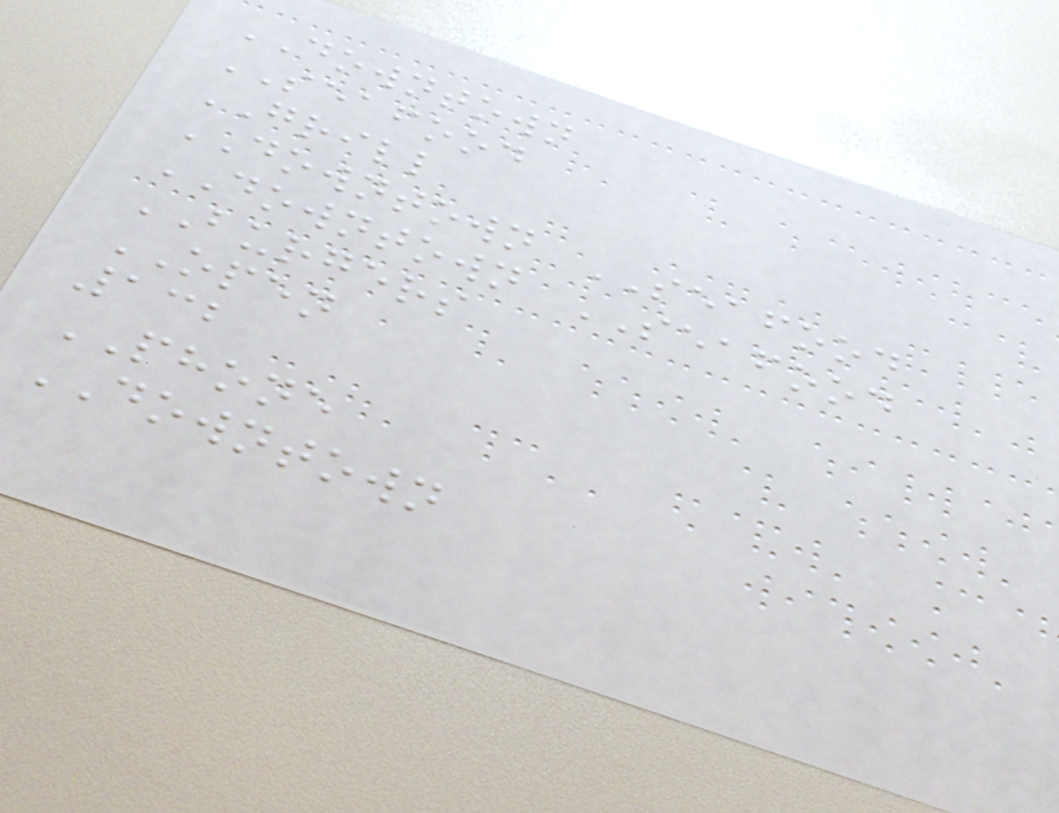DOWNTOWN
SEAFOOD
GRILL
DOWNTOWN SEAFOOD
DOWNTOWN SEAFOOD
BURGERS
OPEN
132
PHONE
DOWNTOWN
